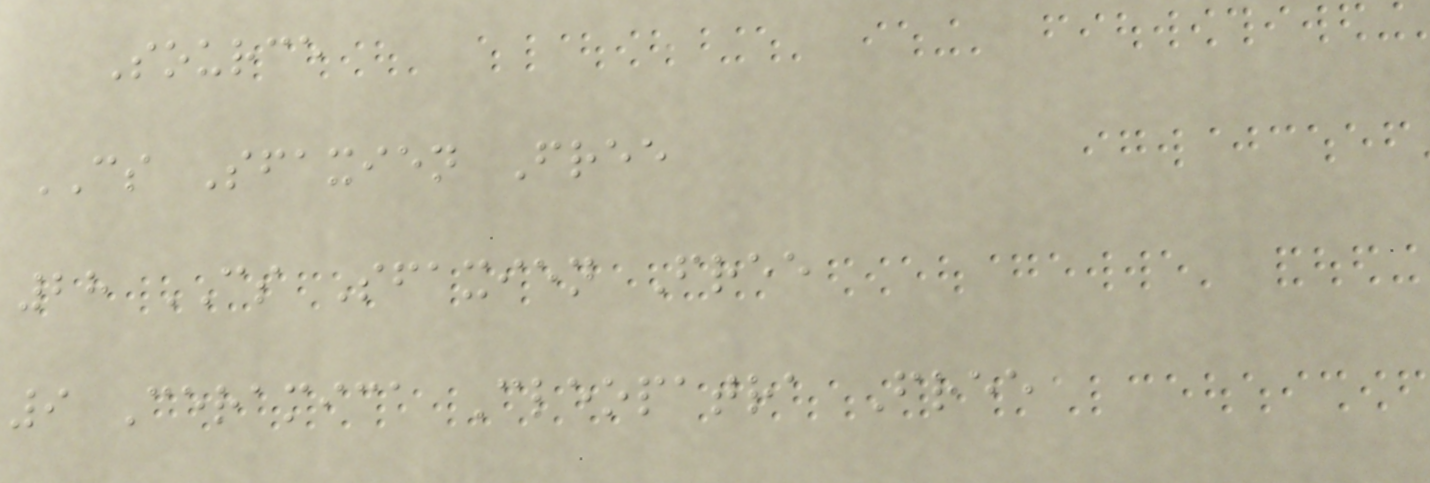Source
CS Sfaxien Free
28 CS Sfaxien Free
9 Ceramica Cleopatra Free
